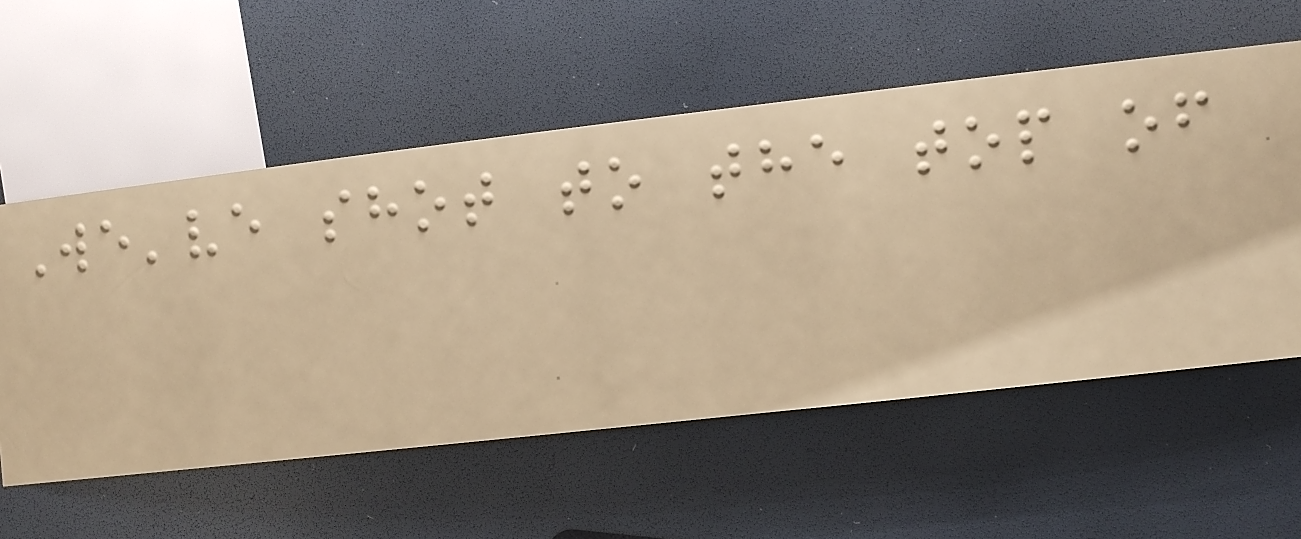We've shot to the top of
